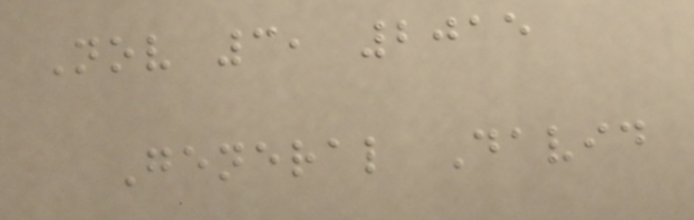Nov 3, 2015
General David
